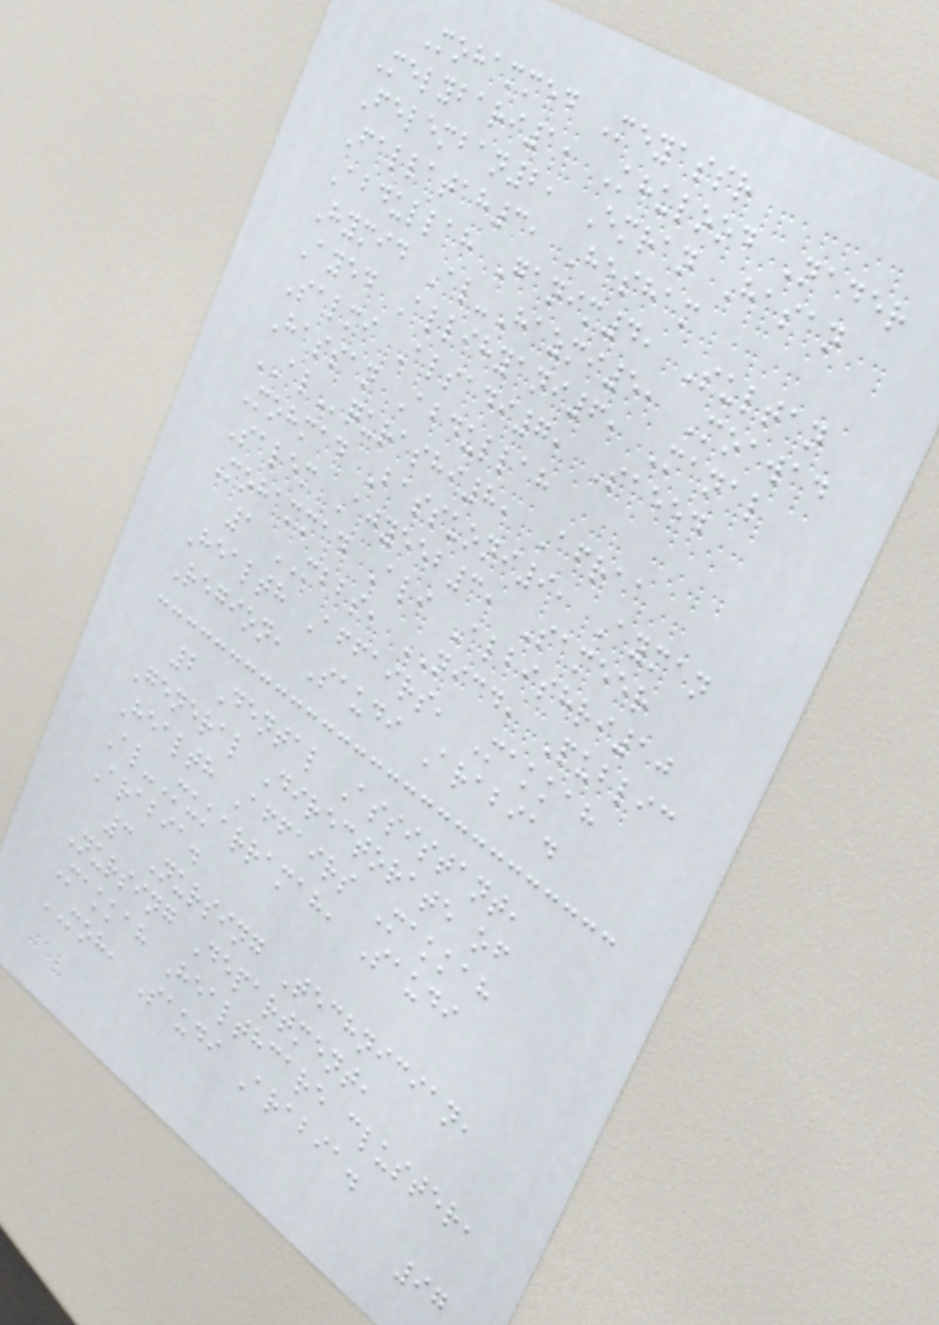Mohammed Meyassr
Melybari1, Khulood Nader
Felemban2, Emran Hasan
Fallatah3, Hesham
Abdullah Ganim4, Sultan
Hymid Al-Hazmi5, Moawad
Ayed Allihyani6, Manal
Salmi Alsadi7, Saeed
Hassan Abdullah
ALqurashi8, Afraa
Mohmad Bassuoni9, Ayman
Salem Ajyeeb3, Sameer
Mohammad Ali Albishri10
1 MBBS, NICD, Public
Health Affairs, Makkah
Region, Saudi Arabia.
2 Dental Assistant,
General Directorate of
Health Affairs Makkah
Al-Mukarramah, Saudi
Arabia.
3 Nursing Technician,
Nursing Department,
Makkah Healthcare cluster,
MOH, Saudi Arabia.
97
